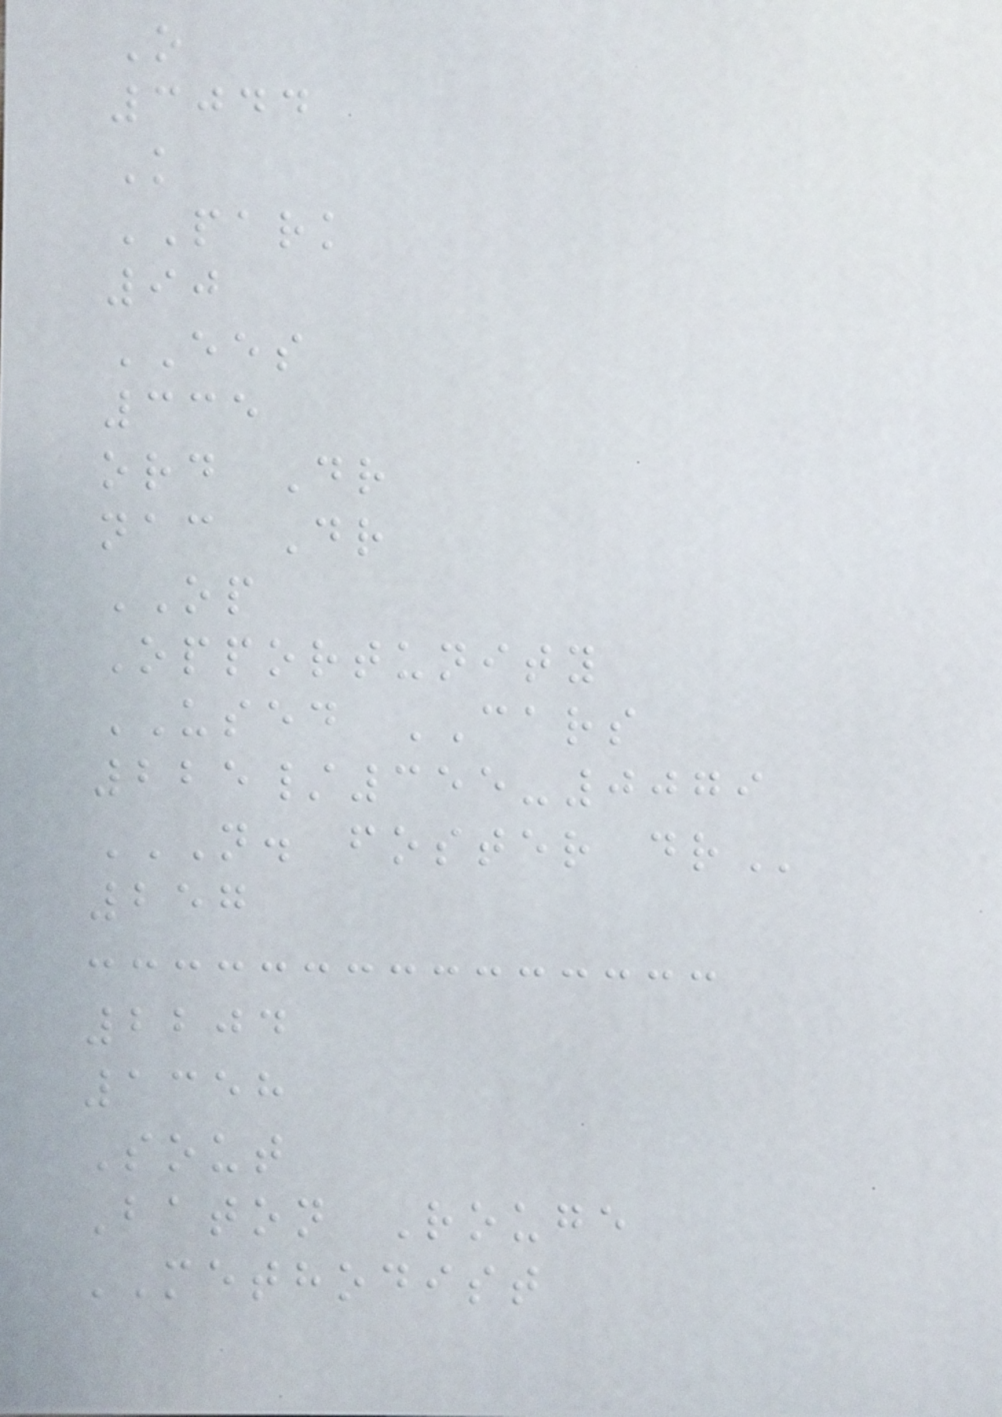O
3044
K
PARK
90
EES
335
ord Dr
nac Dr
OP
Opportunity
USED CARS
225/355-0079
N. FOSTER DR
257
2204
1358
Sout
Baton Rouge
METHODIST
